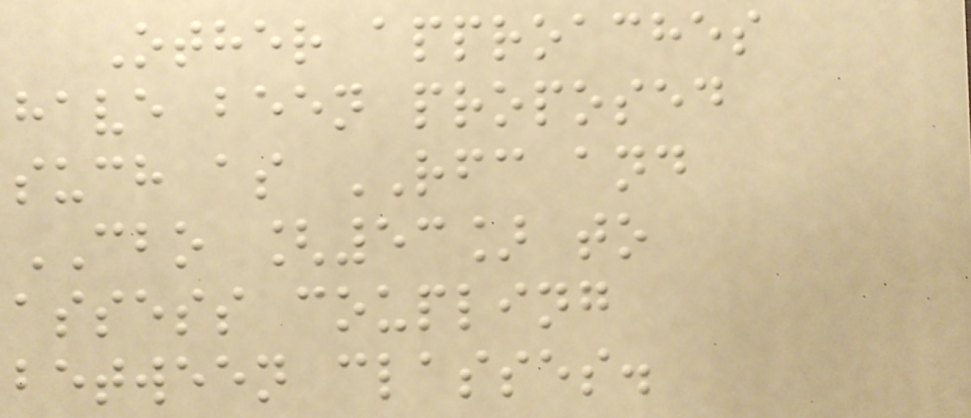Other approaches
have been proposed
such as RFC and
CBO [53] to
assess coupling
between classes.
